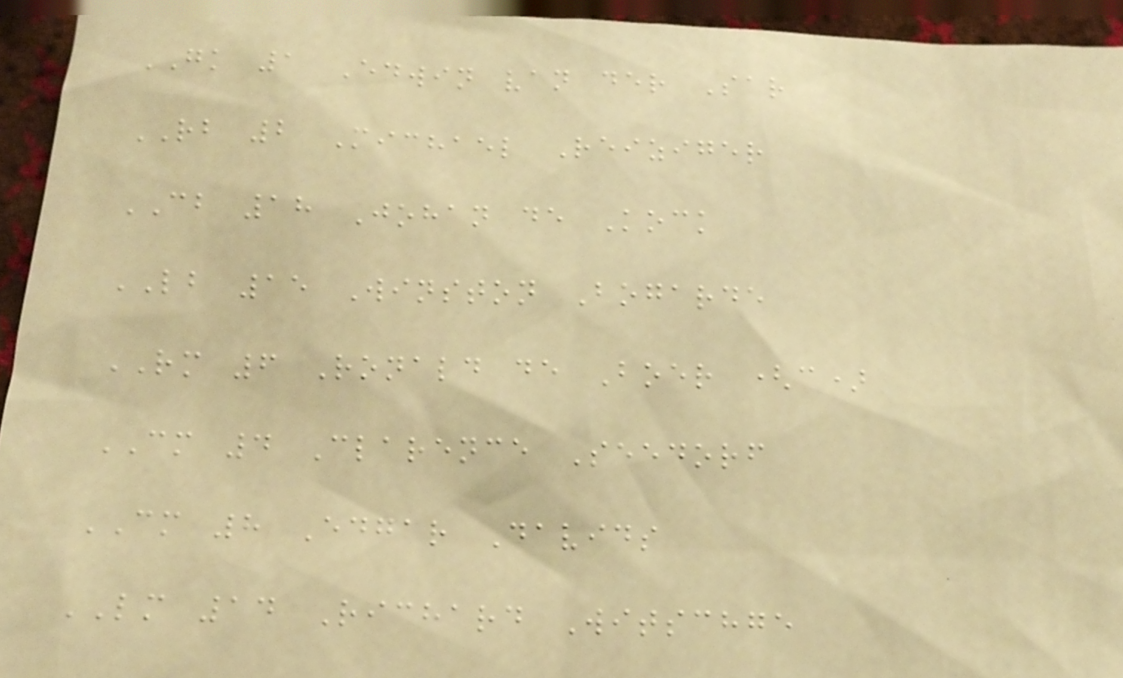GK 1 Edwin van der Sar
RB 2 Michael Reiziger
CB 18 Johan de Kock
LB 15 Winston Bogarde
RM 6 Ronald de Boer (c)
CM 4 Clarence Seedorf
CM 8 Edgar Davids
LM 14 Richard Witschge
